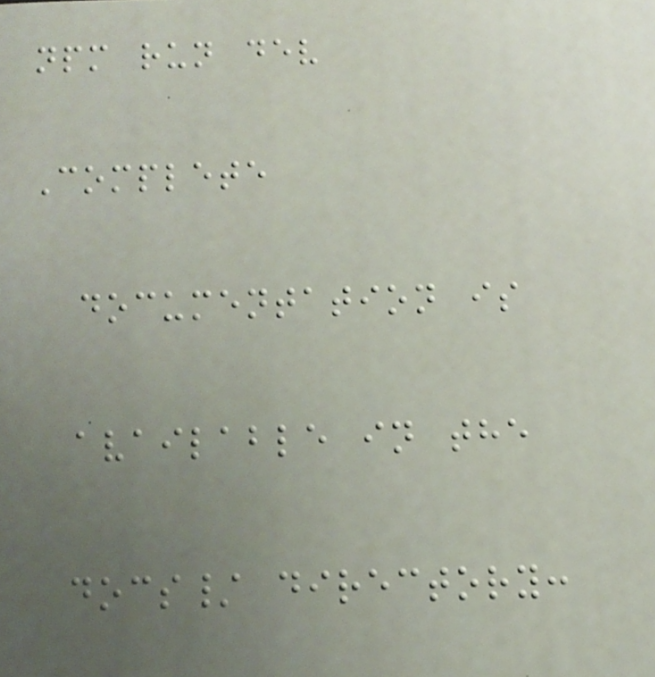npm run dev
Complete
documentation is
available in the
docs/ directory:
